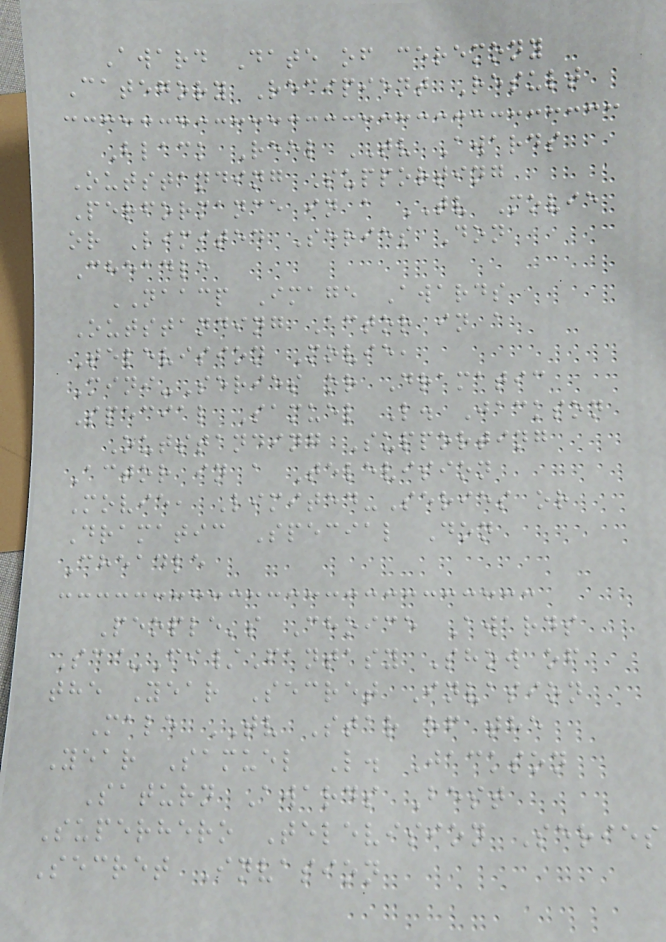Award Date of ceremony
Category Recipient Result
Black Reel TV Awards
Outstanding Supporting
Performance in a TV Movie
or Limited Series Don
Cheadle
NAACP Image Awards
Outstanding Actor in a
Television Movie,
Mini-Series or Dramatic
Special Samuel L. Jackson
Outstanding Supporting
Actor in a Television
Movie, Limited-Series or
Dramatic Special Don
Cheadle
People's Choice Awards
Sci-Fi/Fantasy Show of
the Year Secret Invasion
Male TV Star of the
Year Samuel L. Jackson
Saturn Awards Best
Superhero Television Series
Secret Invasion
